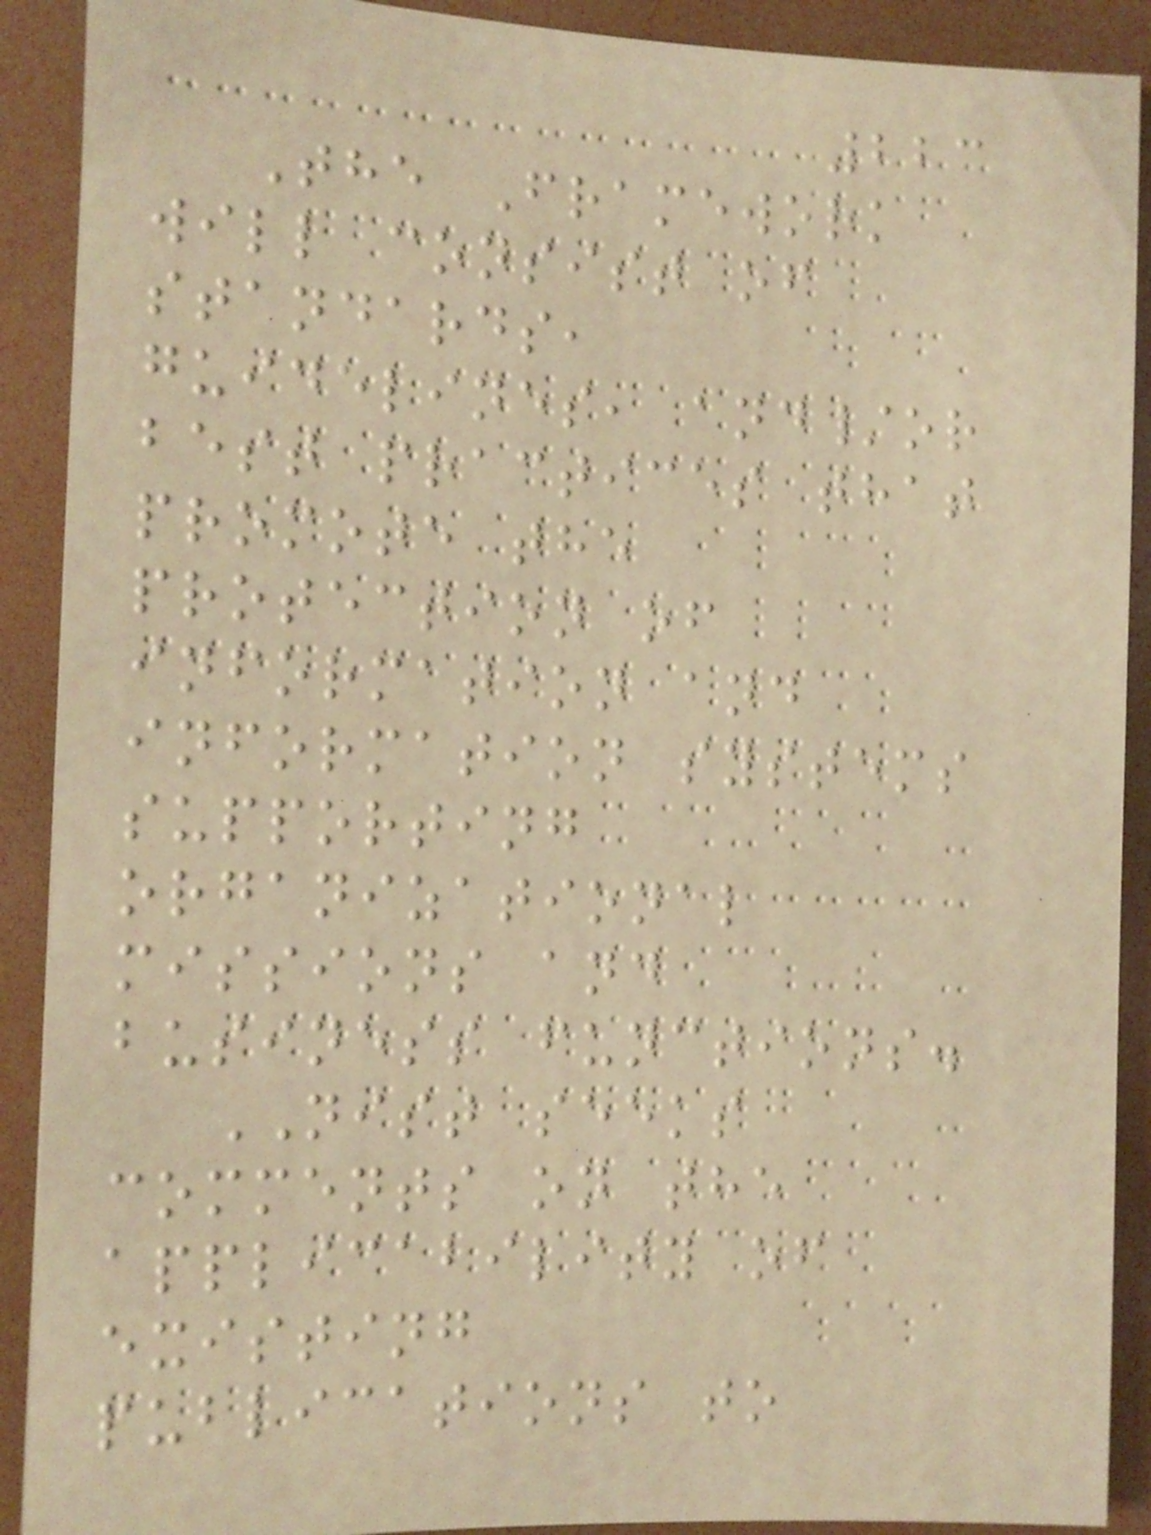223
The Framework
will consist of
standards,
guidelines, and/or
best practices that
promote the
protection of
information and
information systems
supporting
organizational
missions and
business functions.
NIST seeks
comments on the
applicability of
existing
publications to
